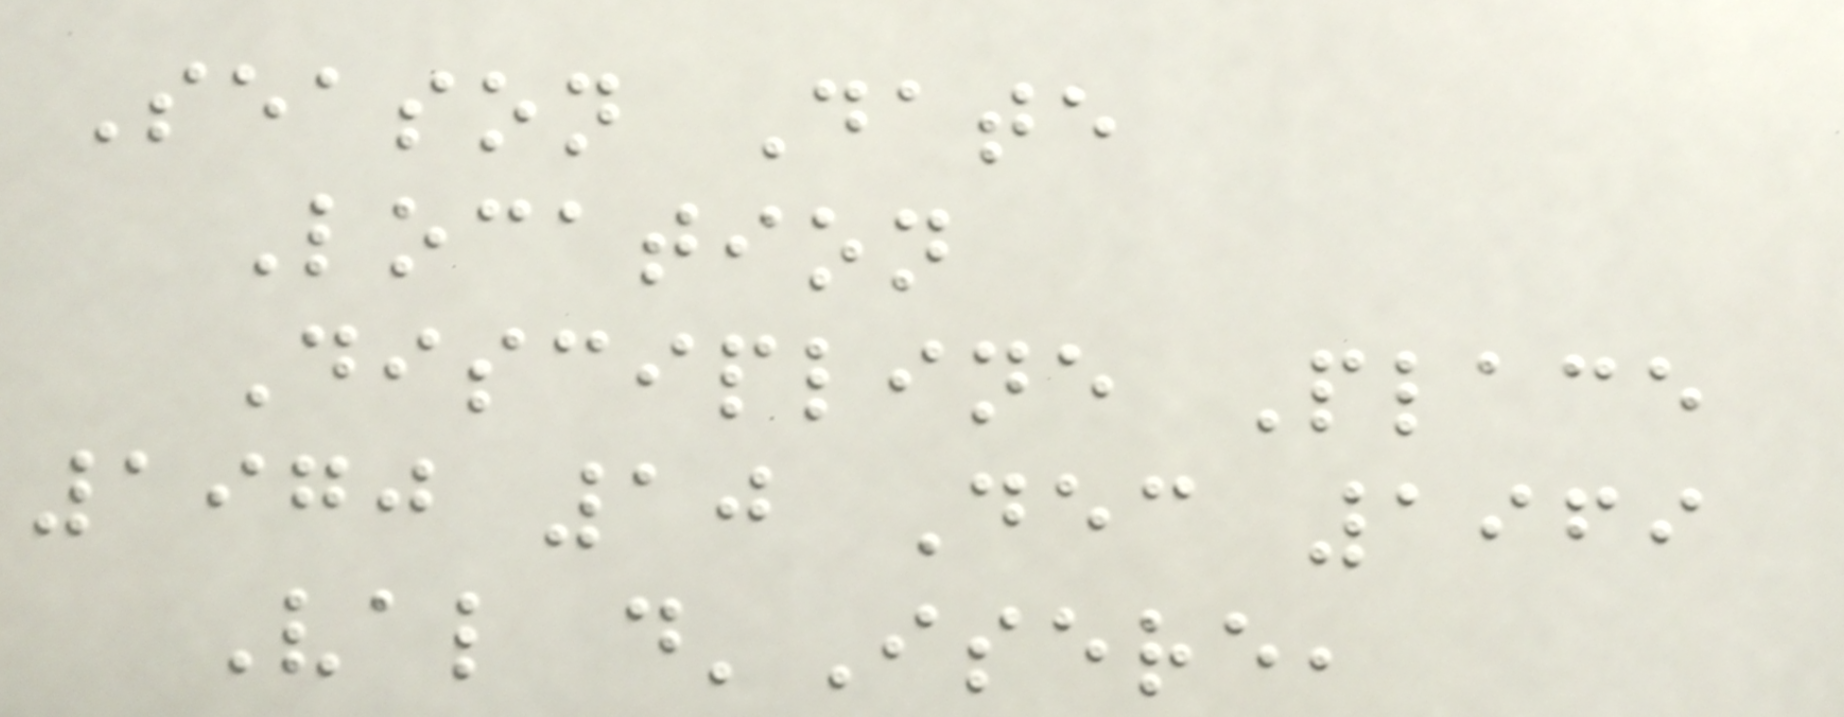Season Date
Location
Discipline Place
1970 10 Dec 1969
Val d'Isere,
